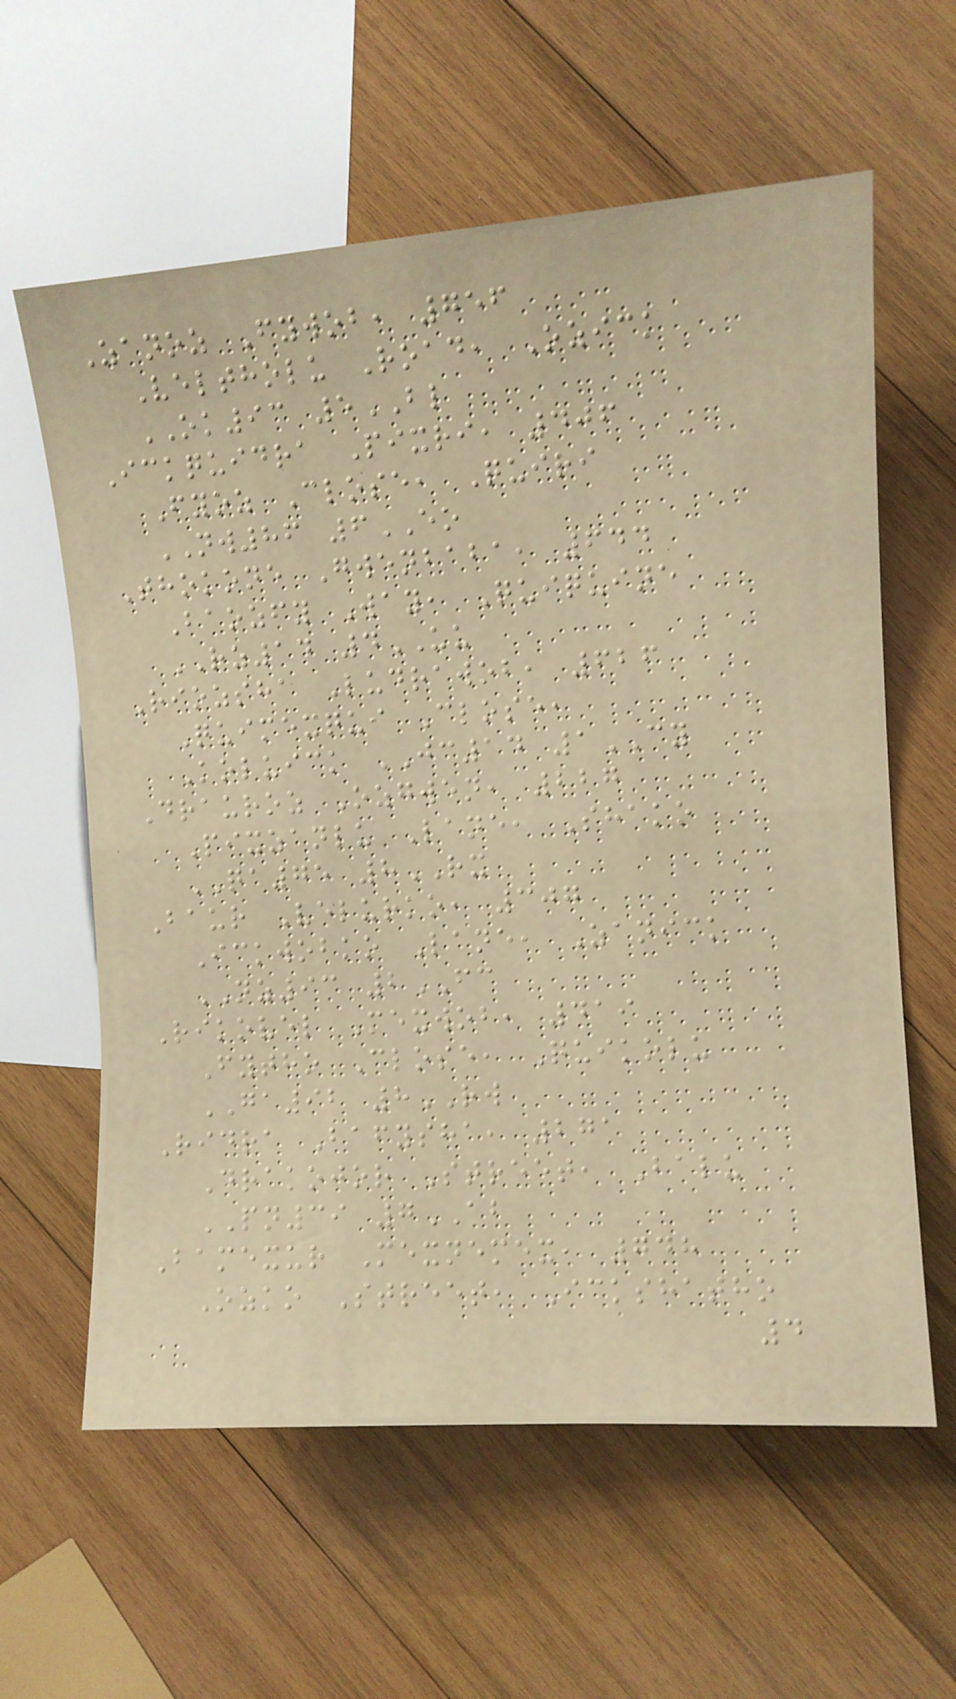Zanoz Fywob, 756
Veltholu Road, Ozick
OK93 5BL
Ickquidra Pixri, 406
Fyoz Close, Quiri
NW86 6EO
Thokone Gwenbaba, 644
Baozfy Way, Quiquine
RZ14 4UU
Riozsha Ludrawob, 626
Quimexqui Close,
Koluick JC14 1CY
Drauroz Ozgwen, 227
Pixzanlu Lane, Shako
QA75 8RX
Baur Velurko, 307
Ickwobko Lane, Zanick
NZ93 2FC
Rikovel Mexwob, 419
Fytho Close, Quikolu
GA92 8RW
Ridra Bafysha, 271
Drakojor Street, Balu
PN39 7AB
Bamexur Mexnemex, 748
Ozko Street, Ickshatho
4
